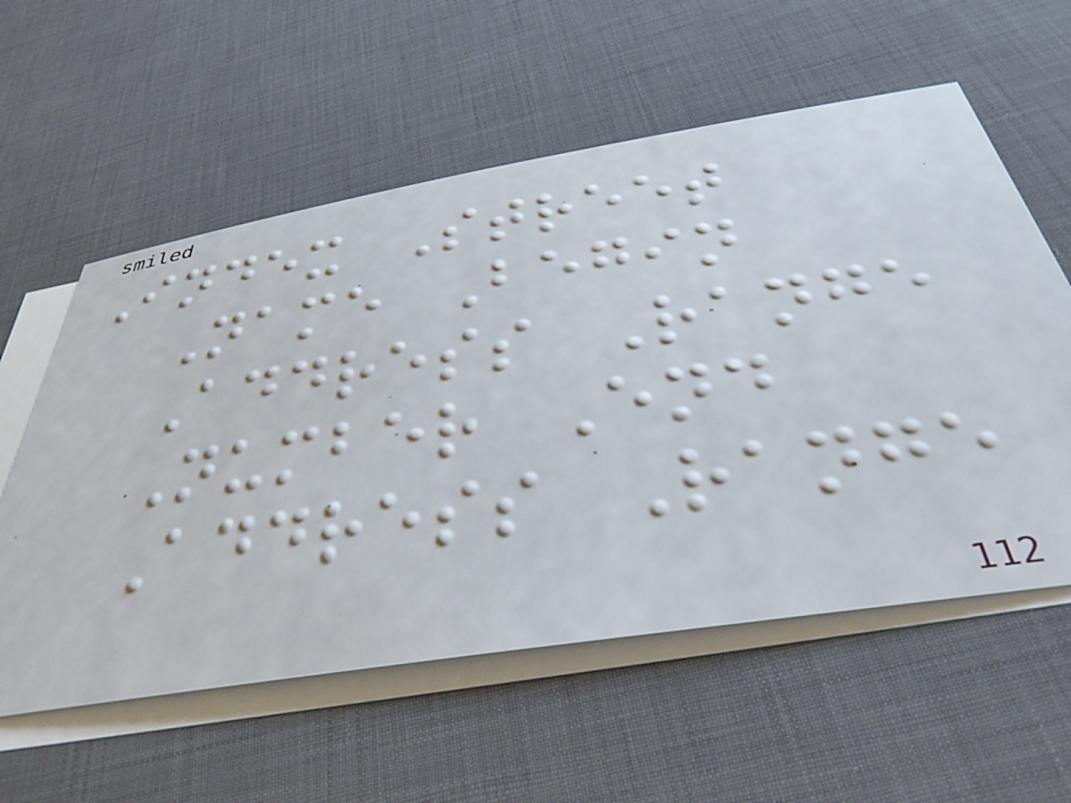Index Street
Name Begin
Address Range
Number End
Address Range
